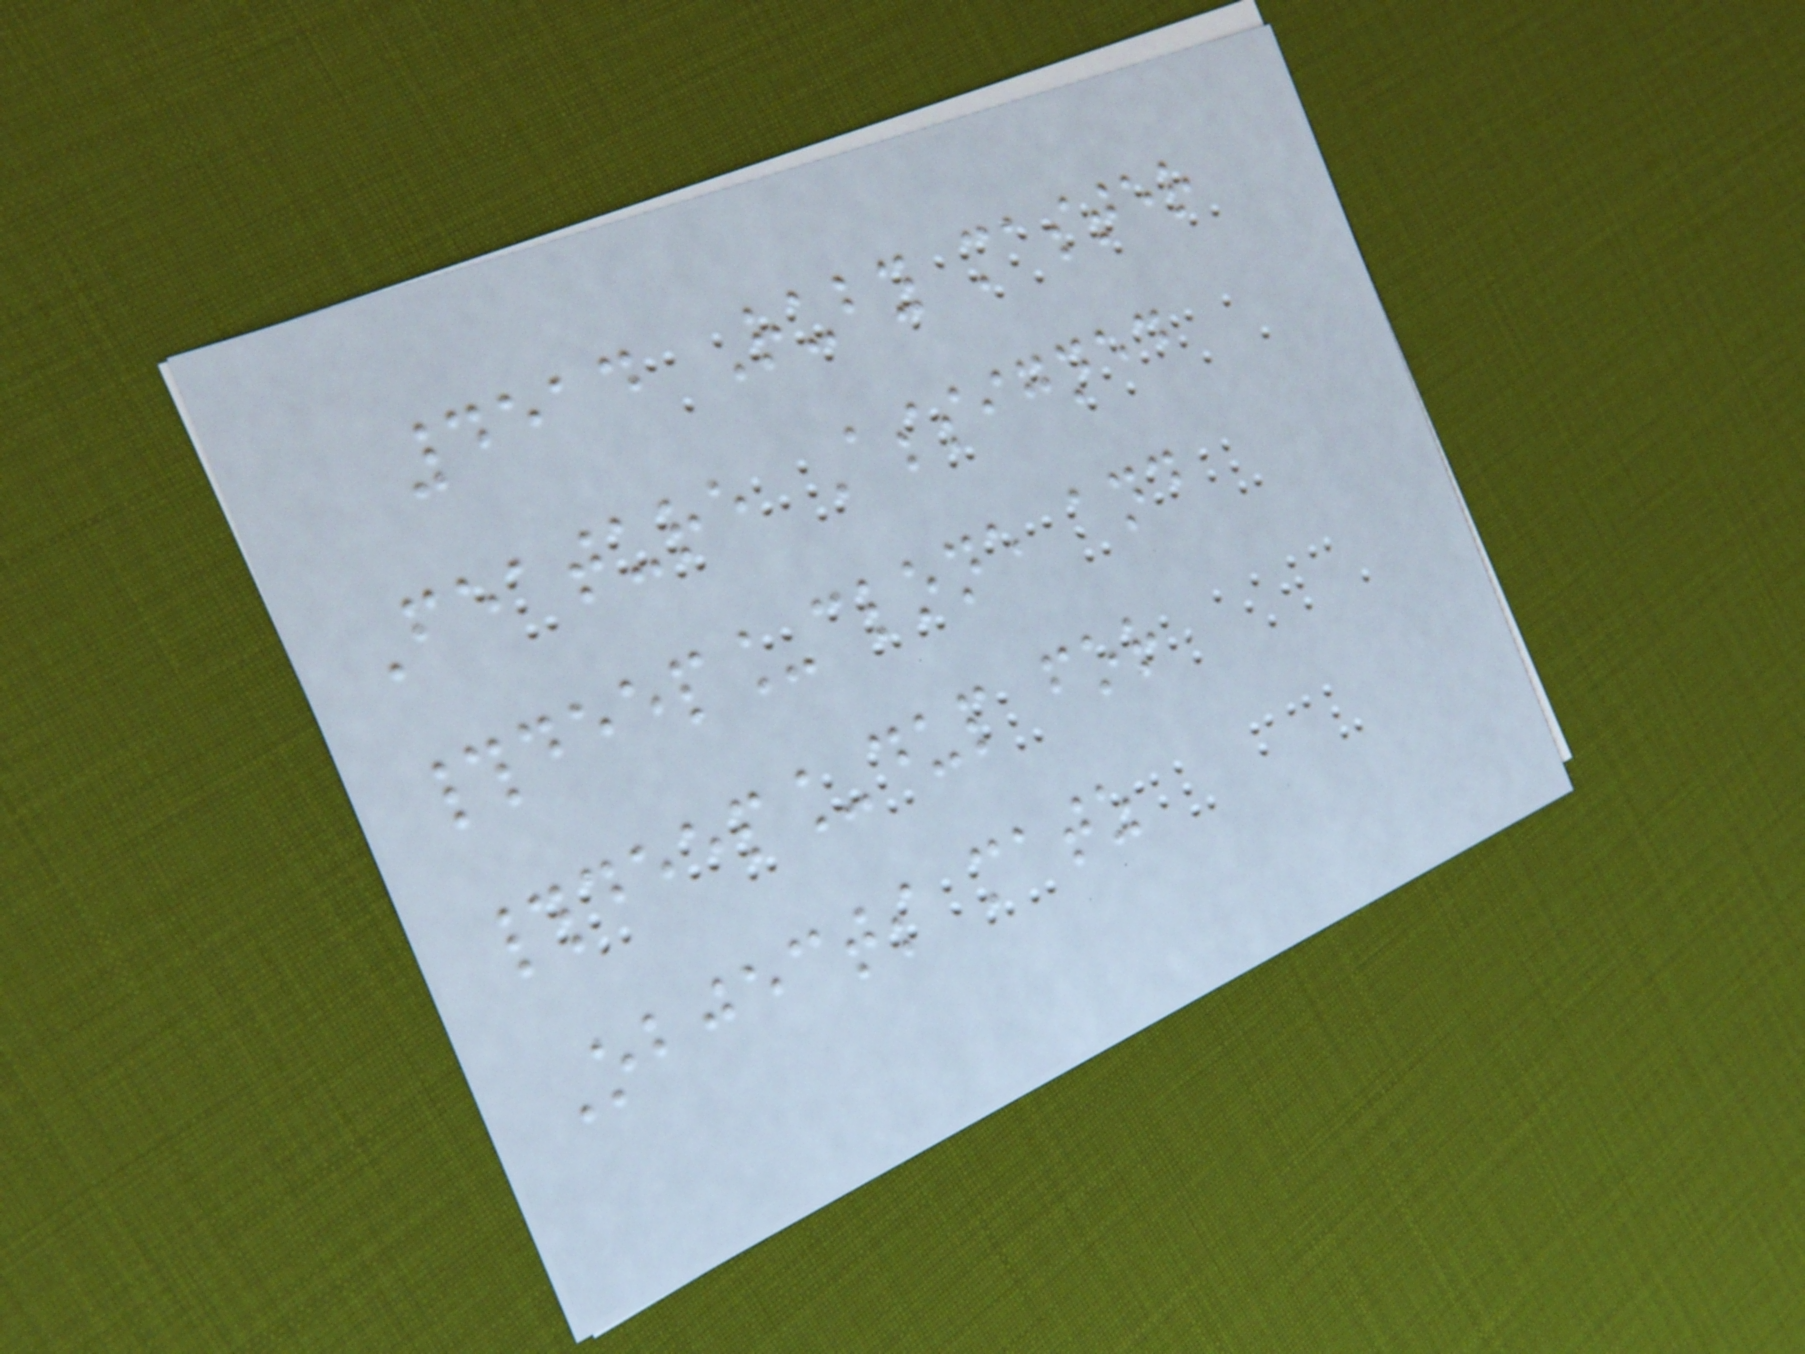4514 Ruby master
Feature Assigned
#deep_clone and
#deep_dup for
Objects matz
